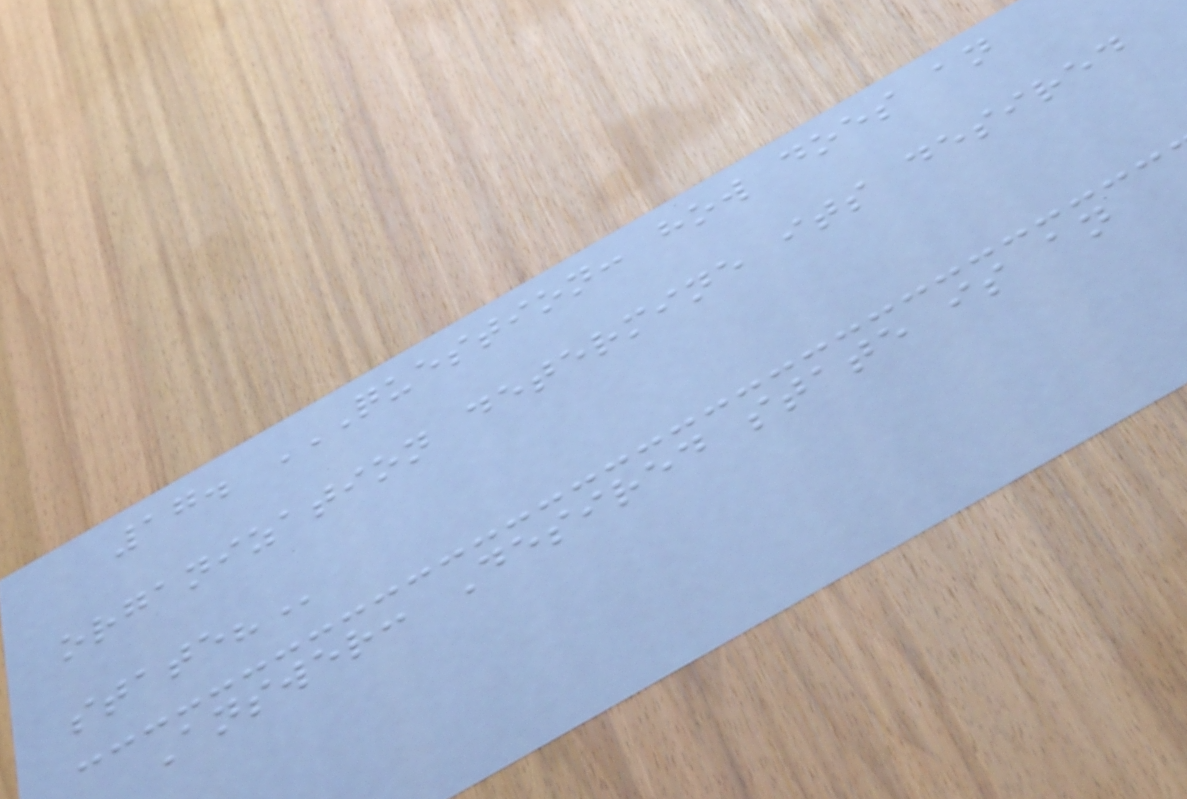17. QUESTION: HOW DOES AN
ORGANIZATION DETERMINE ITS DESIRED
STATE?
Answer: Desired state is an
